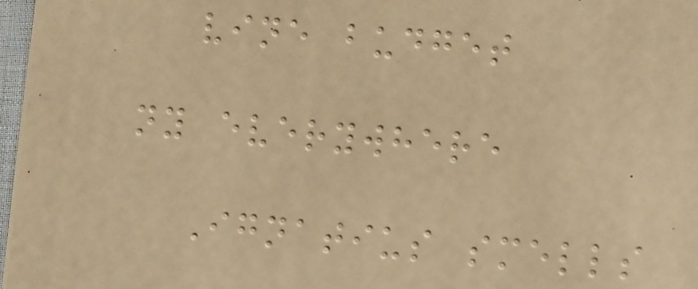vine budget
ny everywhere
Ignatius smells
